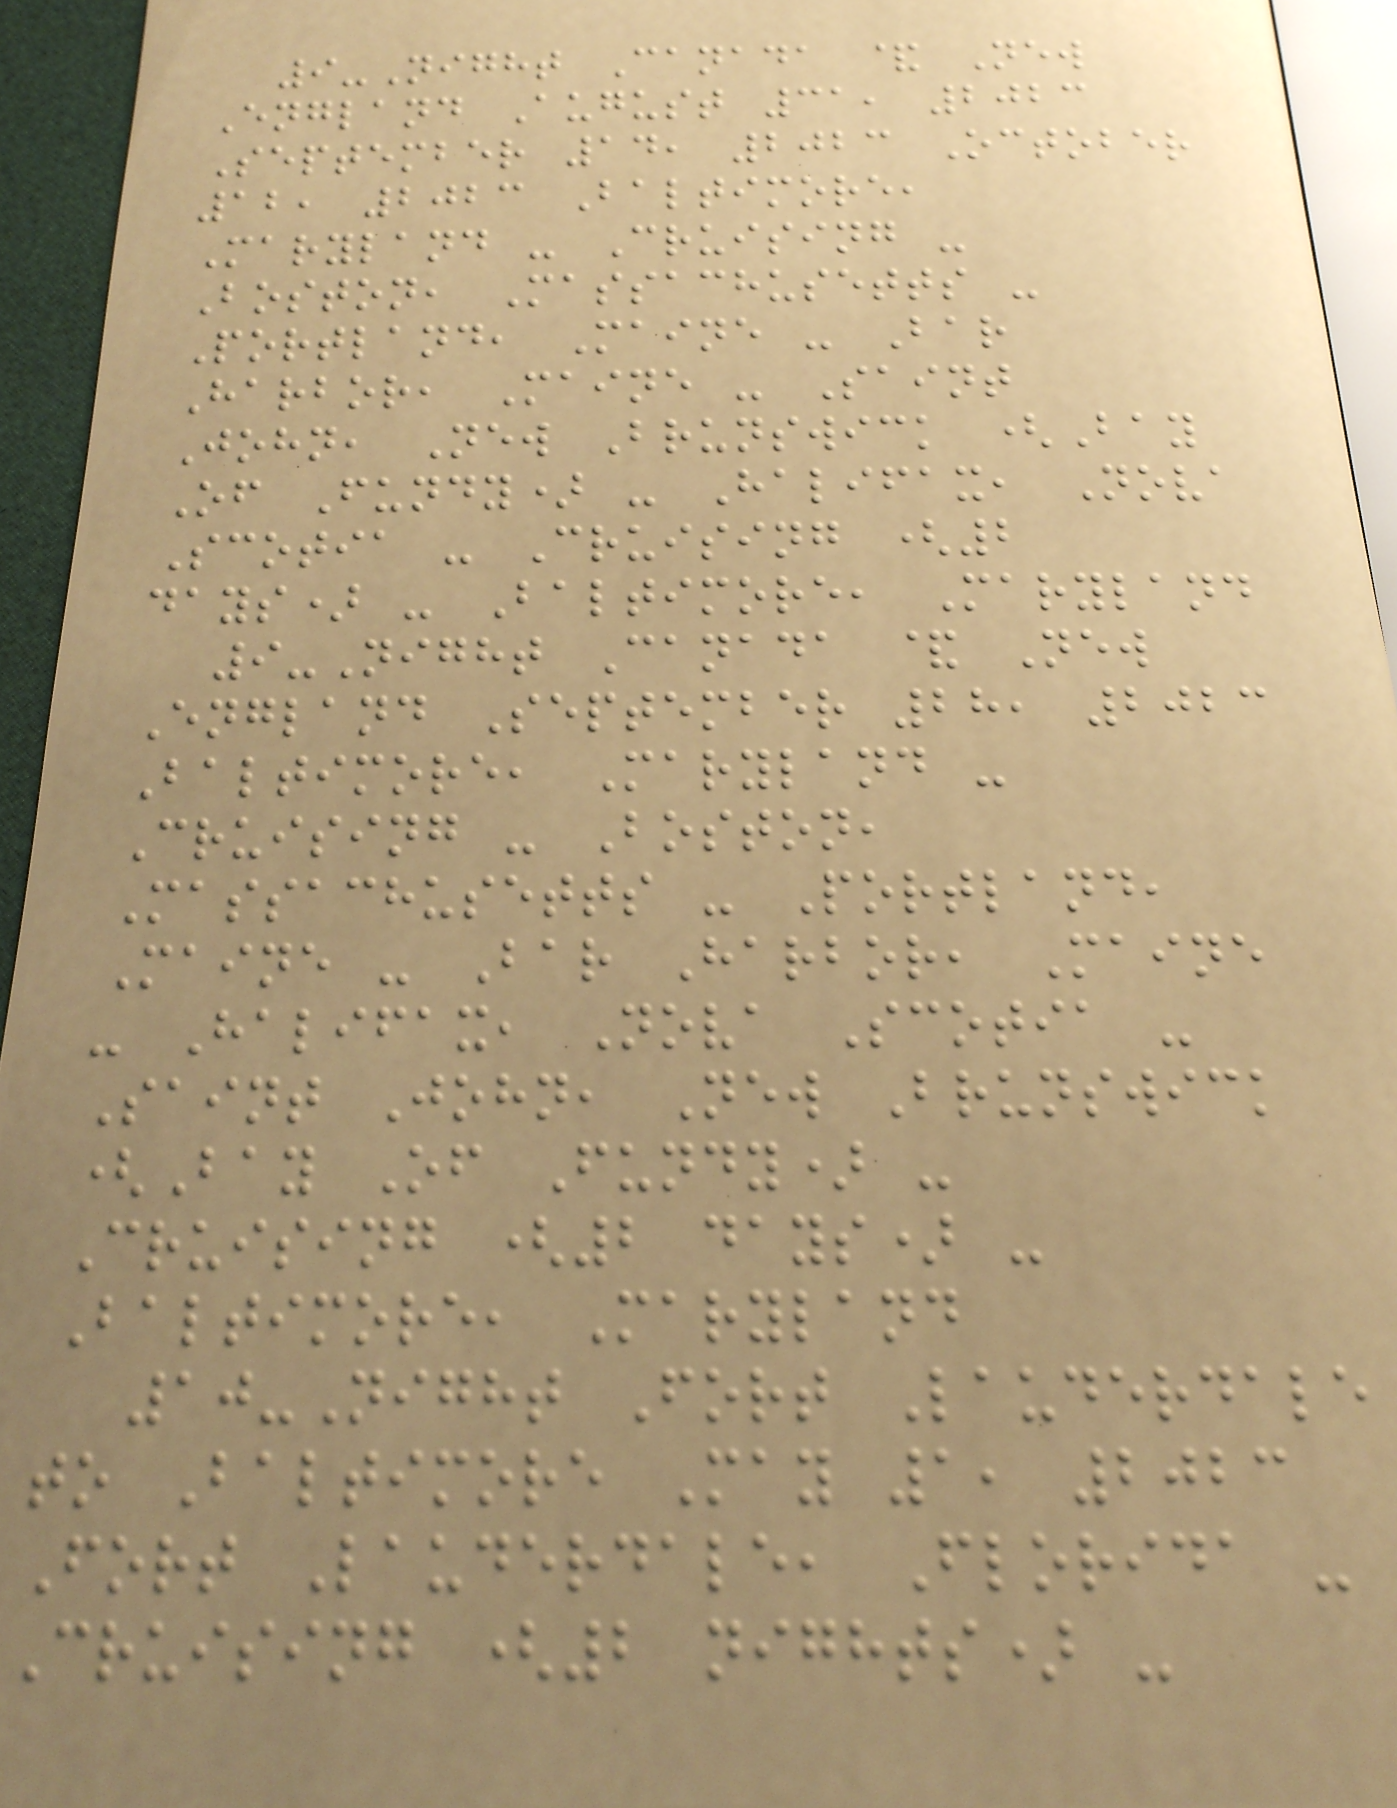9-Night Canada & New
England August 31, 2023
September 14, 2023 October
12, 2023 Baltimore,
Maryland - Cruising -
Boston, Massachusetts -
Portland, Maine - Bar
Harbor, Maine - Saint
John, New Brunswick (Bay
Of Fundy) - Halifax, Nova
Scotia - Cruising (2
days) - Baltimore, Maryland
9-Night Canada & New
England September 28, 2023
Baltimore, Maryland -
Cruising - Boston,
Massachusetts - Portland,
Maine - Bar Harbor, Maine
- Halifax, Nova Scotia -
Saint John, New Brunswick
(Bay Of Fundy) -
Cruising (2 days) -
Baltimore, Maryland
10-Night Fort Lauderdale
to Baltimore May 1, 2023
Fort Lauderdale, Florida -
Cruising (2 nights) -
